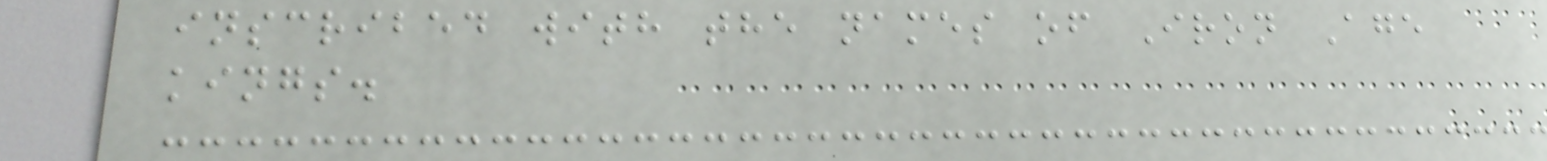inscribed with the names of Iron Age
kings.
